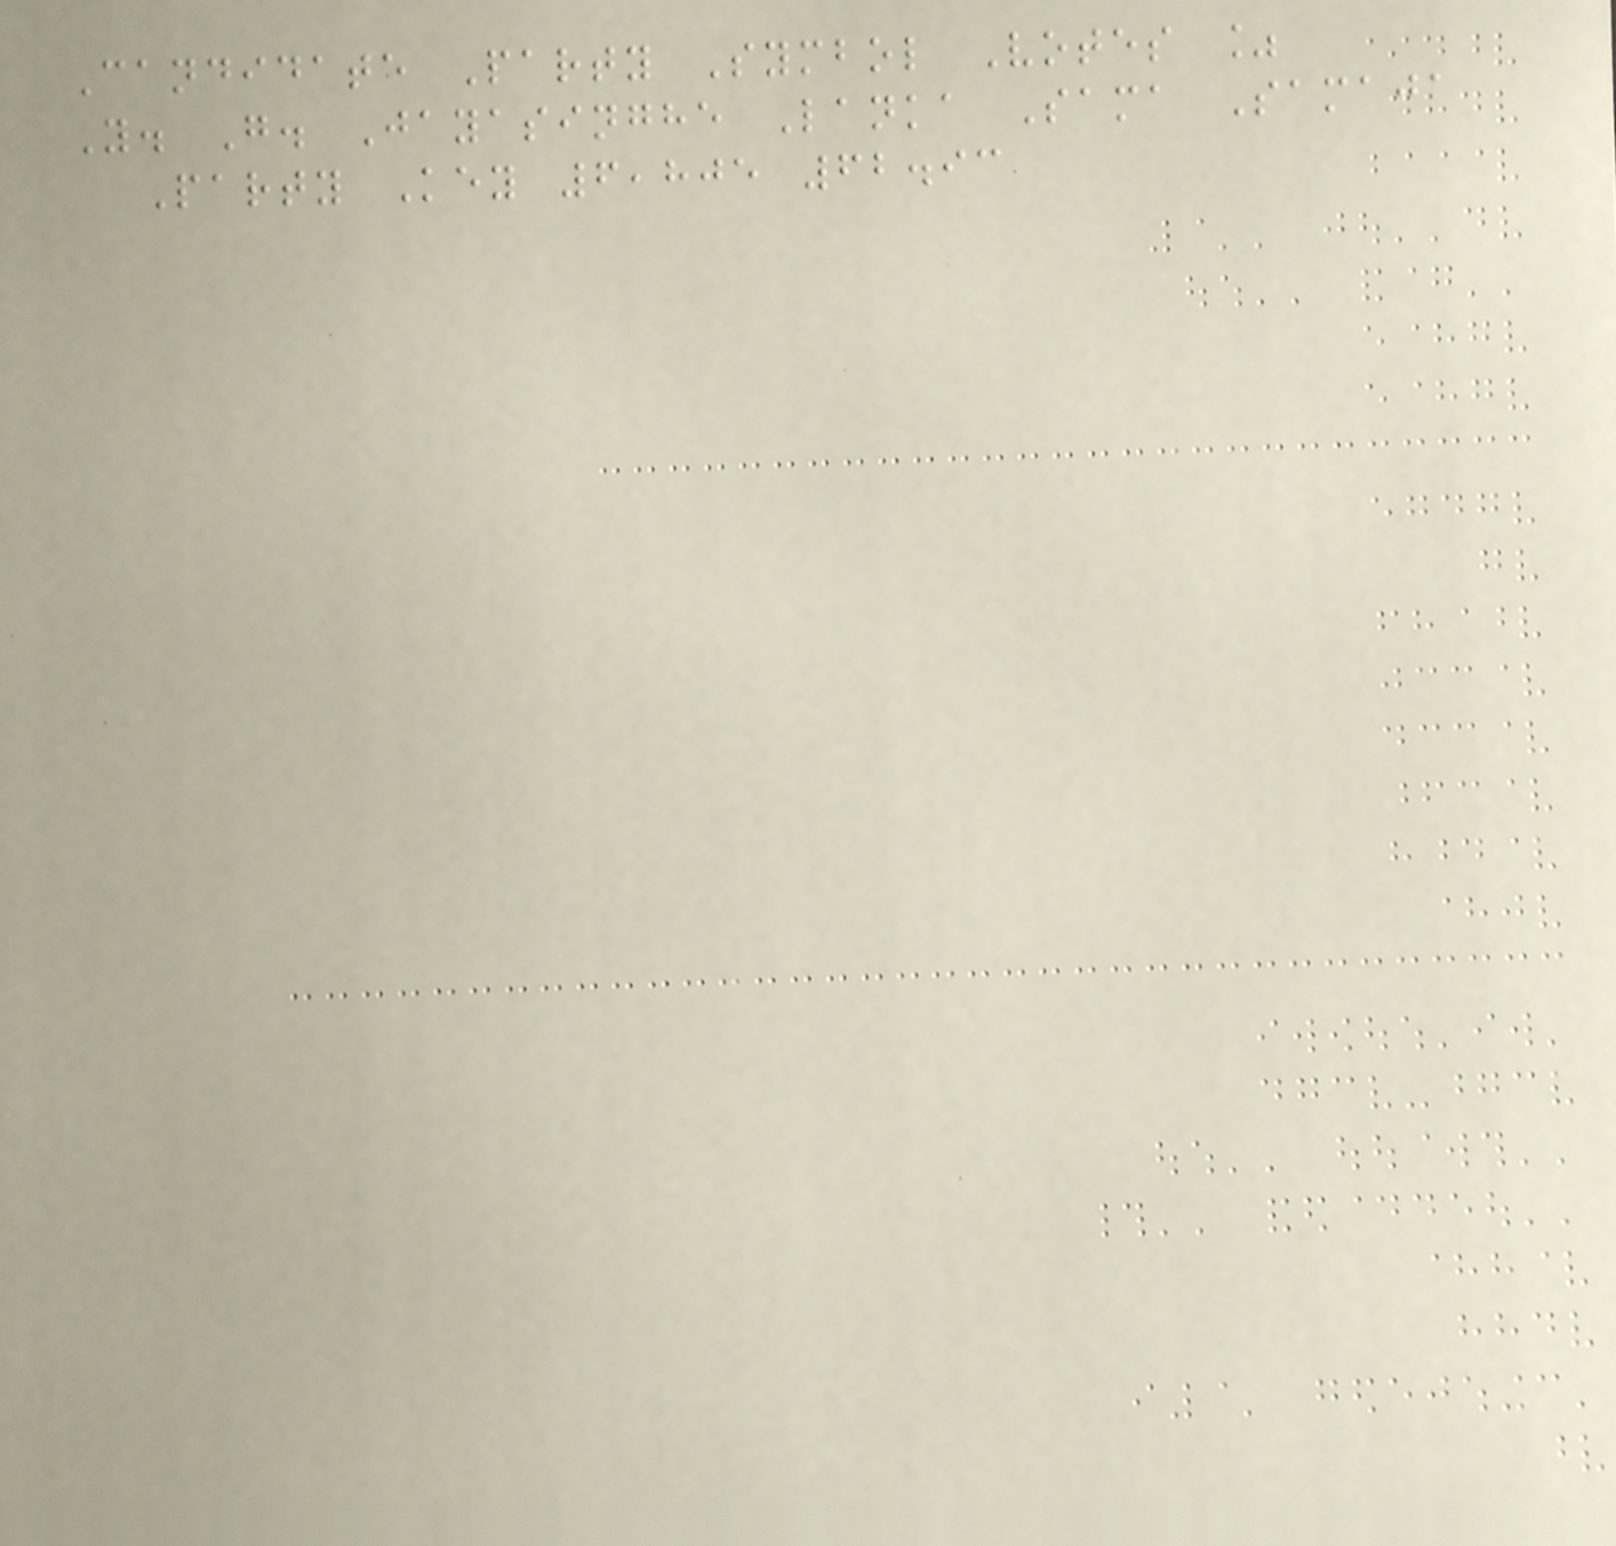Candidate Party Symbol Votes %
Y. G. Jayasinghe Lanka Sama Samaja
Party Key 6,805 62.93
